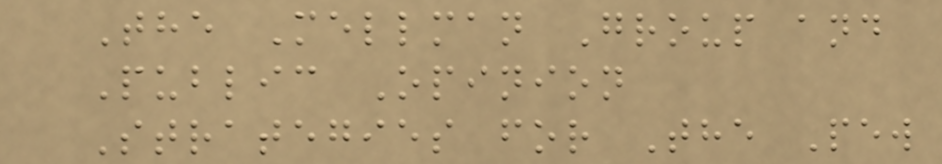The Mellman Group and
Public Opinion
Strategies for The Pew
